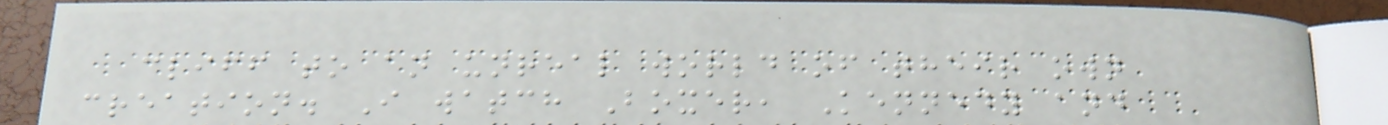cliff to an unreal world of their own
creation. I watch Boxer, Kennedy and
